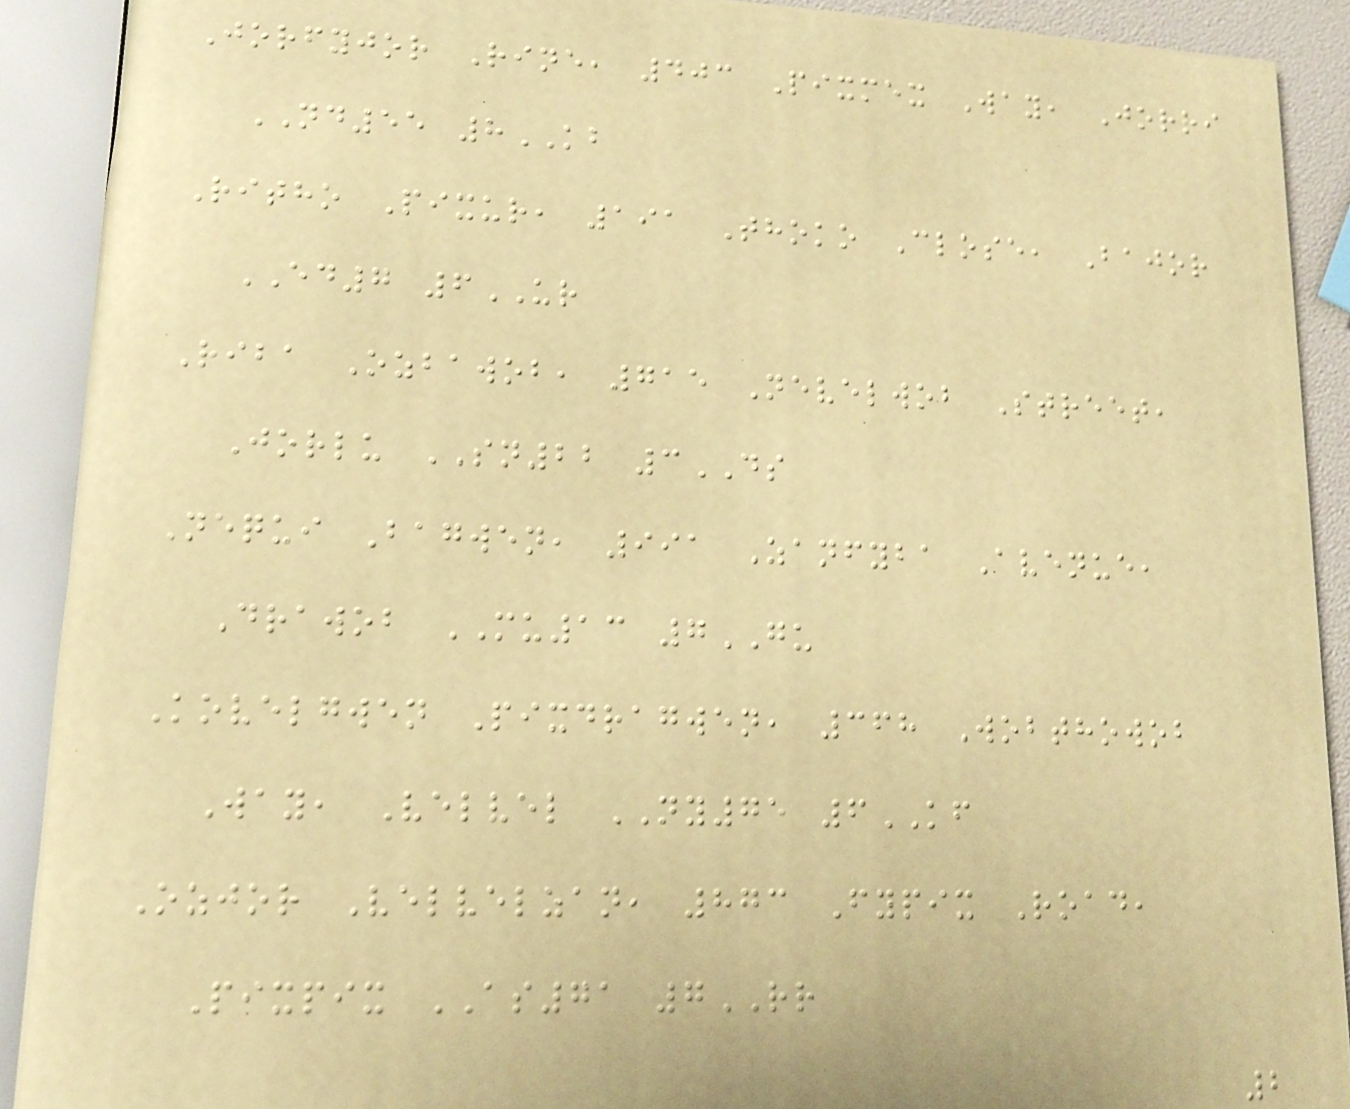Jorfyjor Rine, 403 Pixmex Way, Jorri
ND55 8KB
Ritho Pixur, 191 Thoko Close, Bajor
ED7 6UR
Riba Ozbawob, 715 Nevelwob Street,
Jorlu SN22 3DS
Nequi Bagwen, 991 Zanfyba Avenue,
Drawob MU13 7GU
Kovelgwen Pixdragwen, 368 Wobthowob
Way, Velvel NY75 6KF
Ozjor Velvelzan, 873 Fypix Road,
Pixpix AS71 7RR
2
